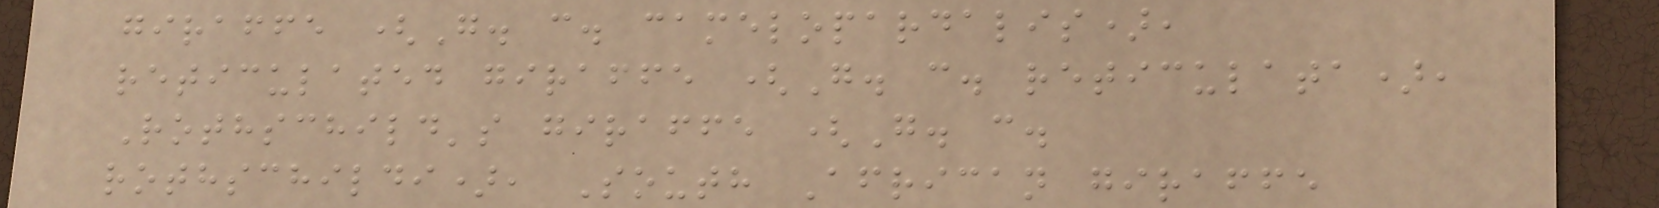giraffe (G. c. camelopardalis),
reticulated giraffe (G. c. reticulata),
Rothschild's giraffe (G. c.
rothschildi), South African giraffe
